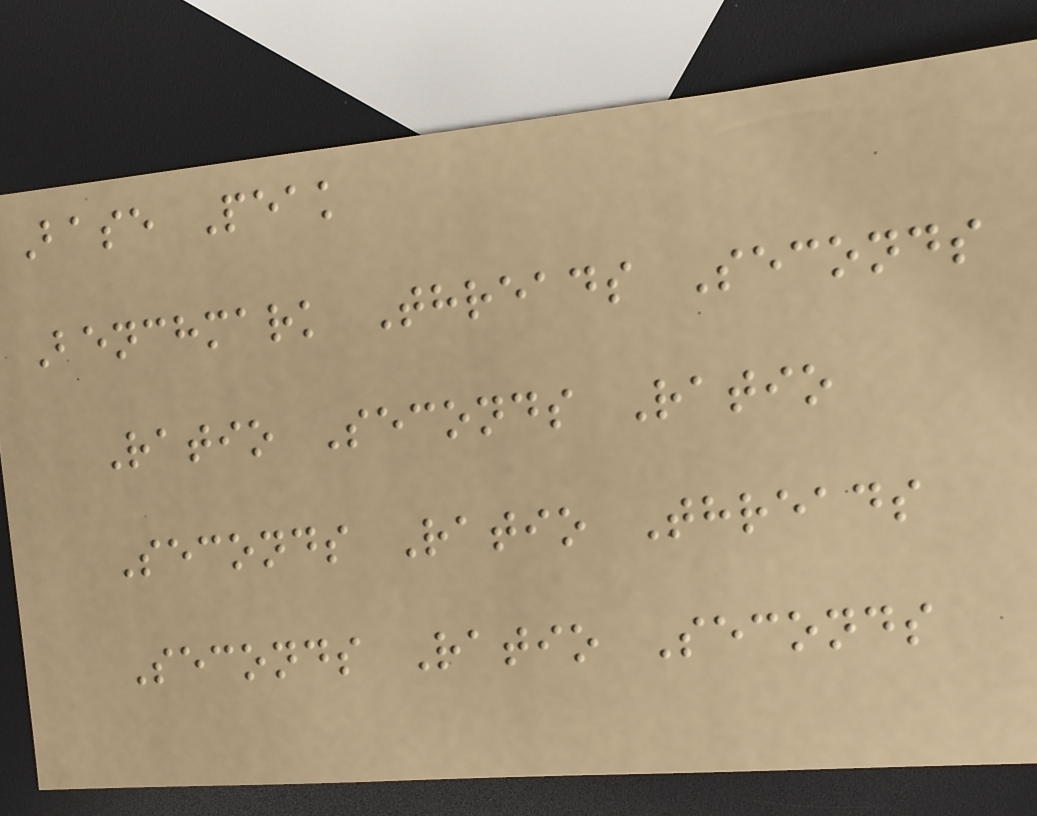Base Peak
Benchmark Threads Seconds
Ratio Seconds Ratio
Seconds Ratio Threads
Seconds Ratio Seconds
